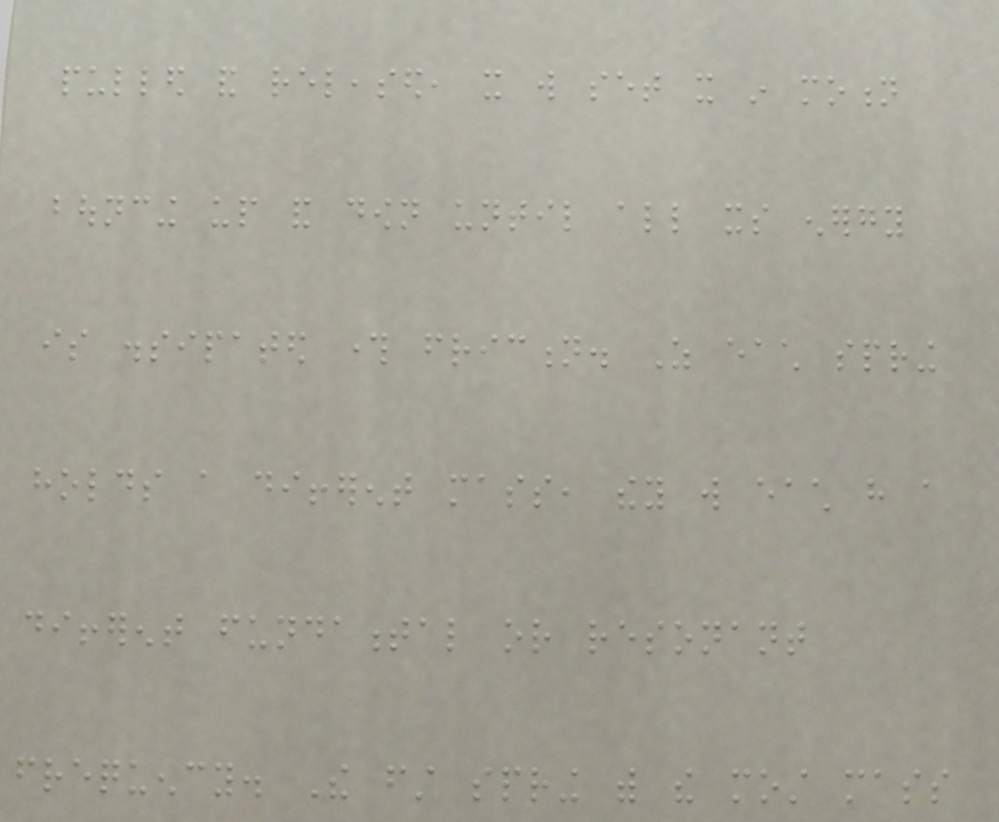pulled and released, it will set it in motion
bouncing up and down until all its energy
is dissipated through friction. As each spring
holds a different mass, they will each have a
different fundamental or resonant
frequency. The first spring with the most mass
